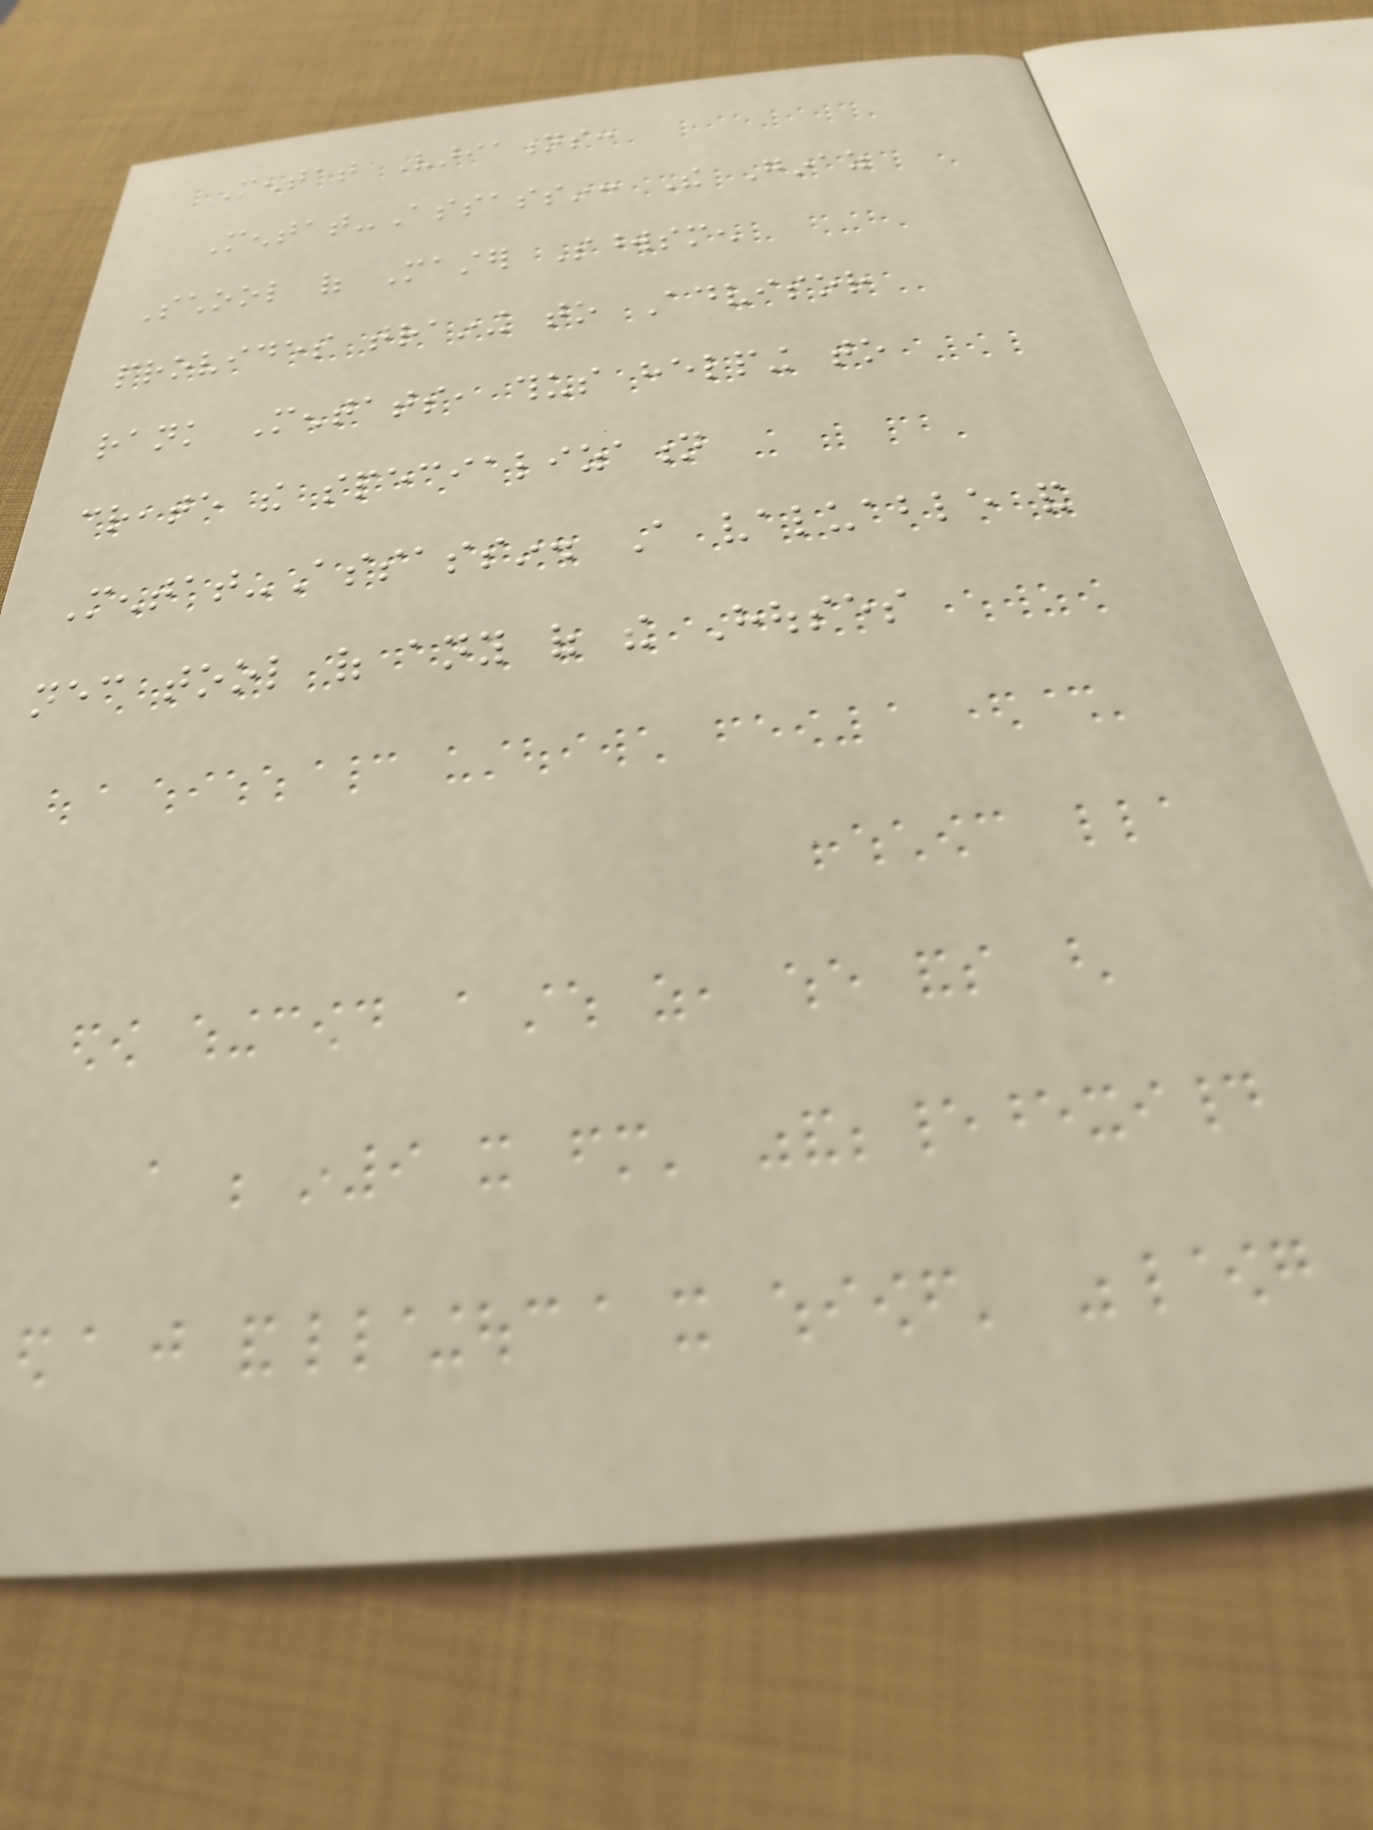Mentat Variations:
Mentat-Assassin: The Ginaz
School of Master Swordsmen
provides training to Advisor
rank Mentats, thus helping to
create the specialization
Mentat-Assassin. A valuable and
necessary tool of any of the Houses
